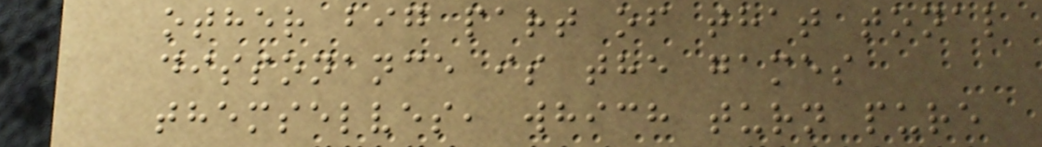other big part of that tonal
dissonance is the games
themselves, which turn pure
